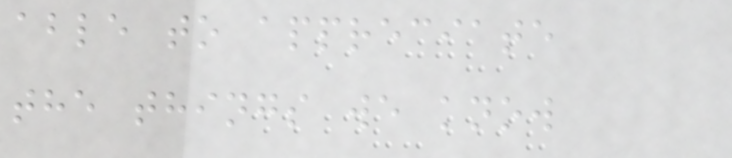able to appreciate
the things we know
